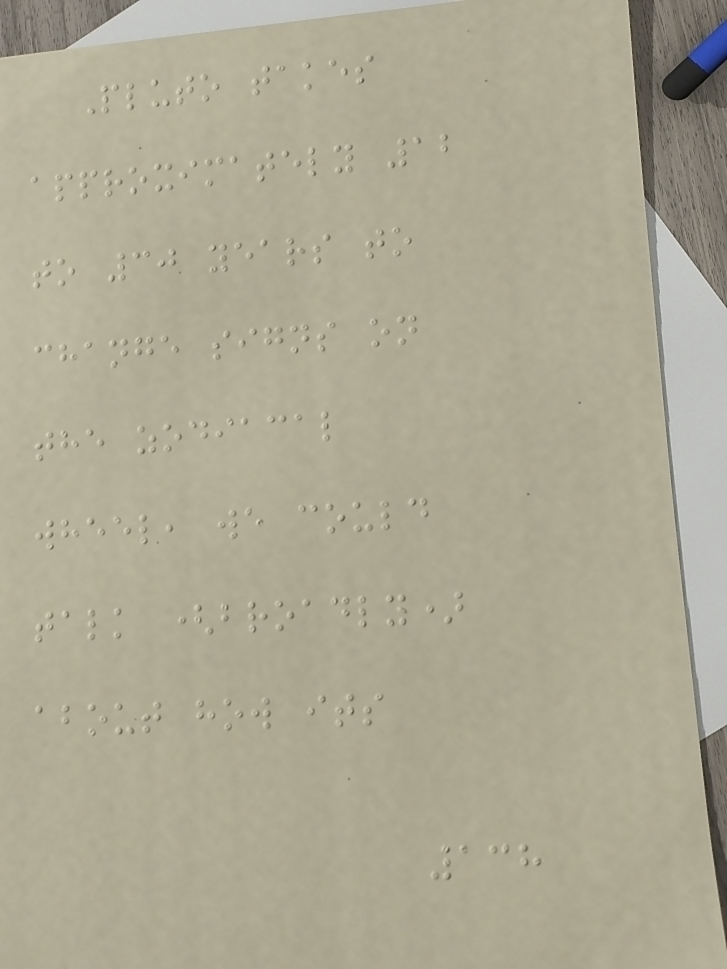Pluto takes
approximately 12
to 30 years to
change signs on
the zodiacal
wheel, we could
talk (broadly)
about how its
138
